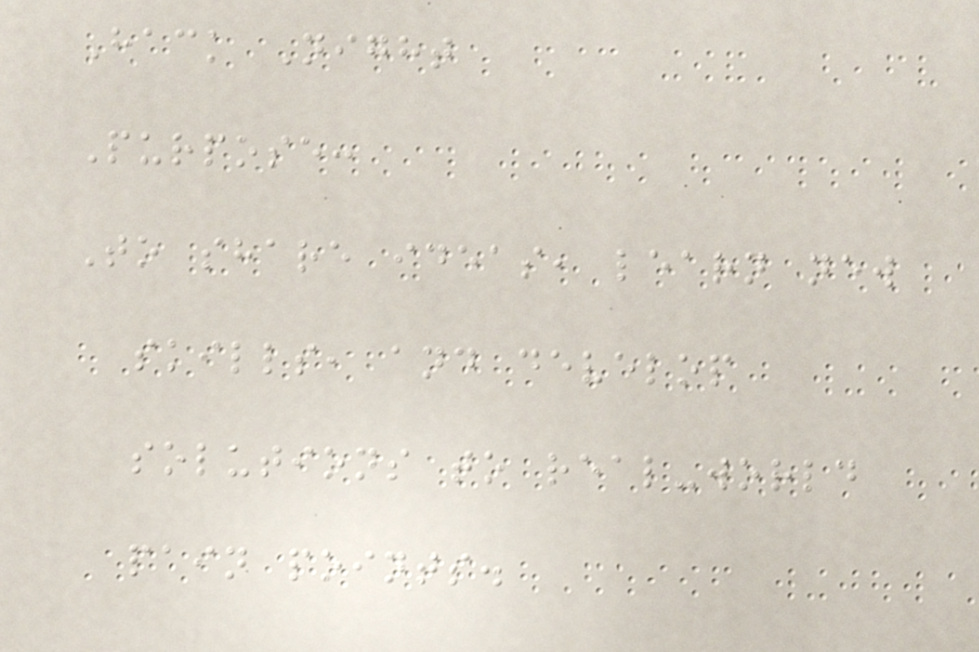Hack Night
Purpose:
To share ideas, learn new
skills, and develop
solutions to real-world
pain points.
